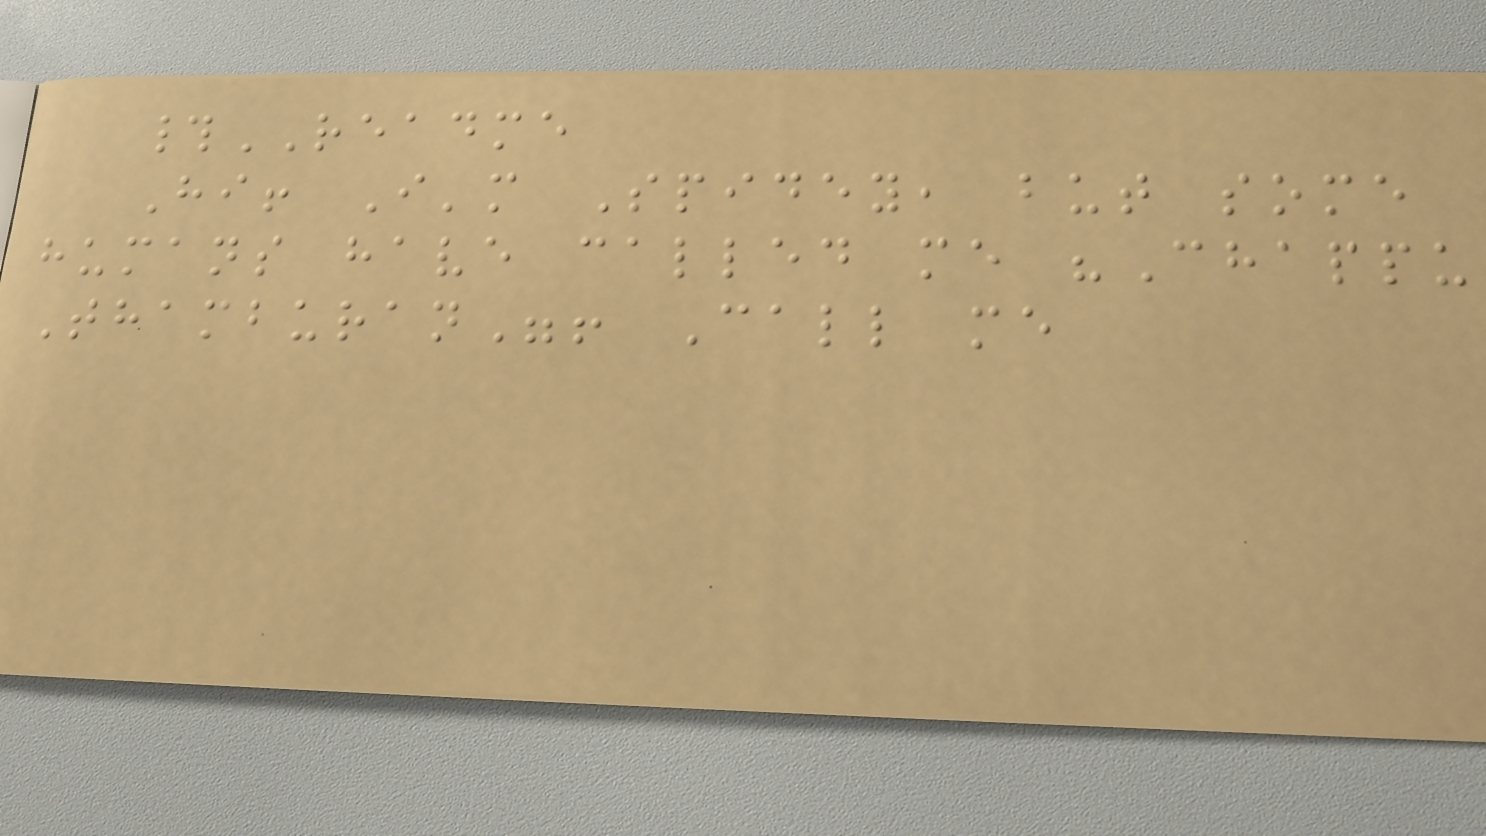#README
Hi! I'm Spidey, but some
humans have called me "Chappu
Thamburan"! Call me
